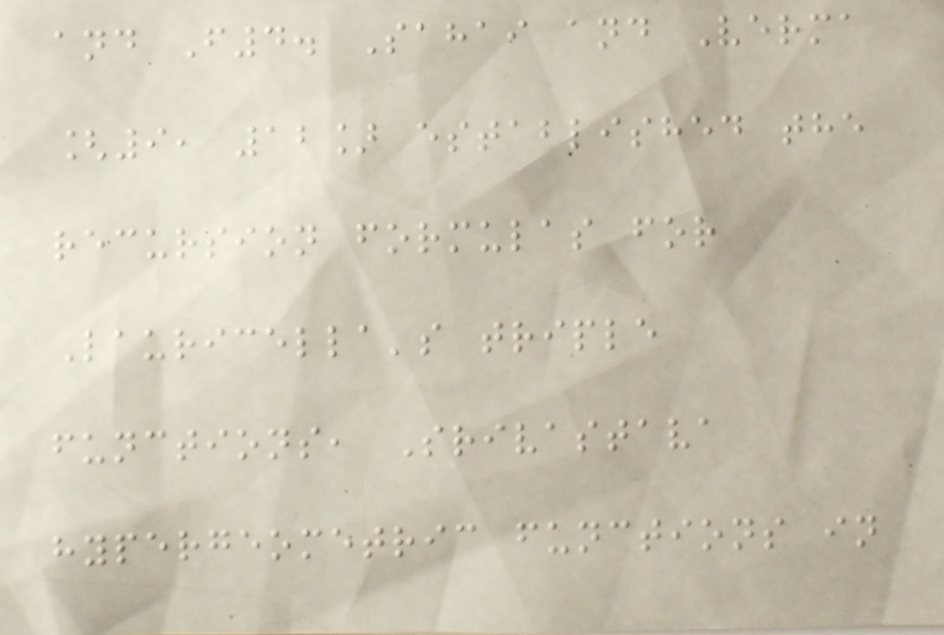and F4. Sahai and Verma
[9, 12] established the
recursion formulas for
Lauricella's triple
functions, Srivastava
hypergeometric functions in
